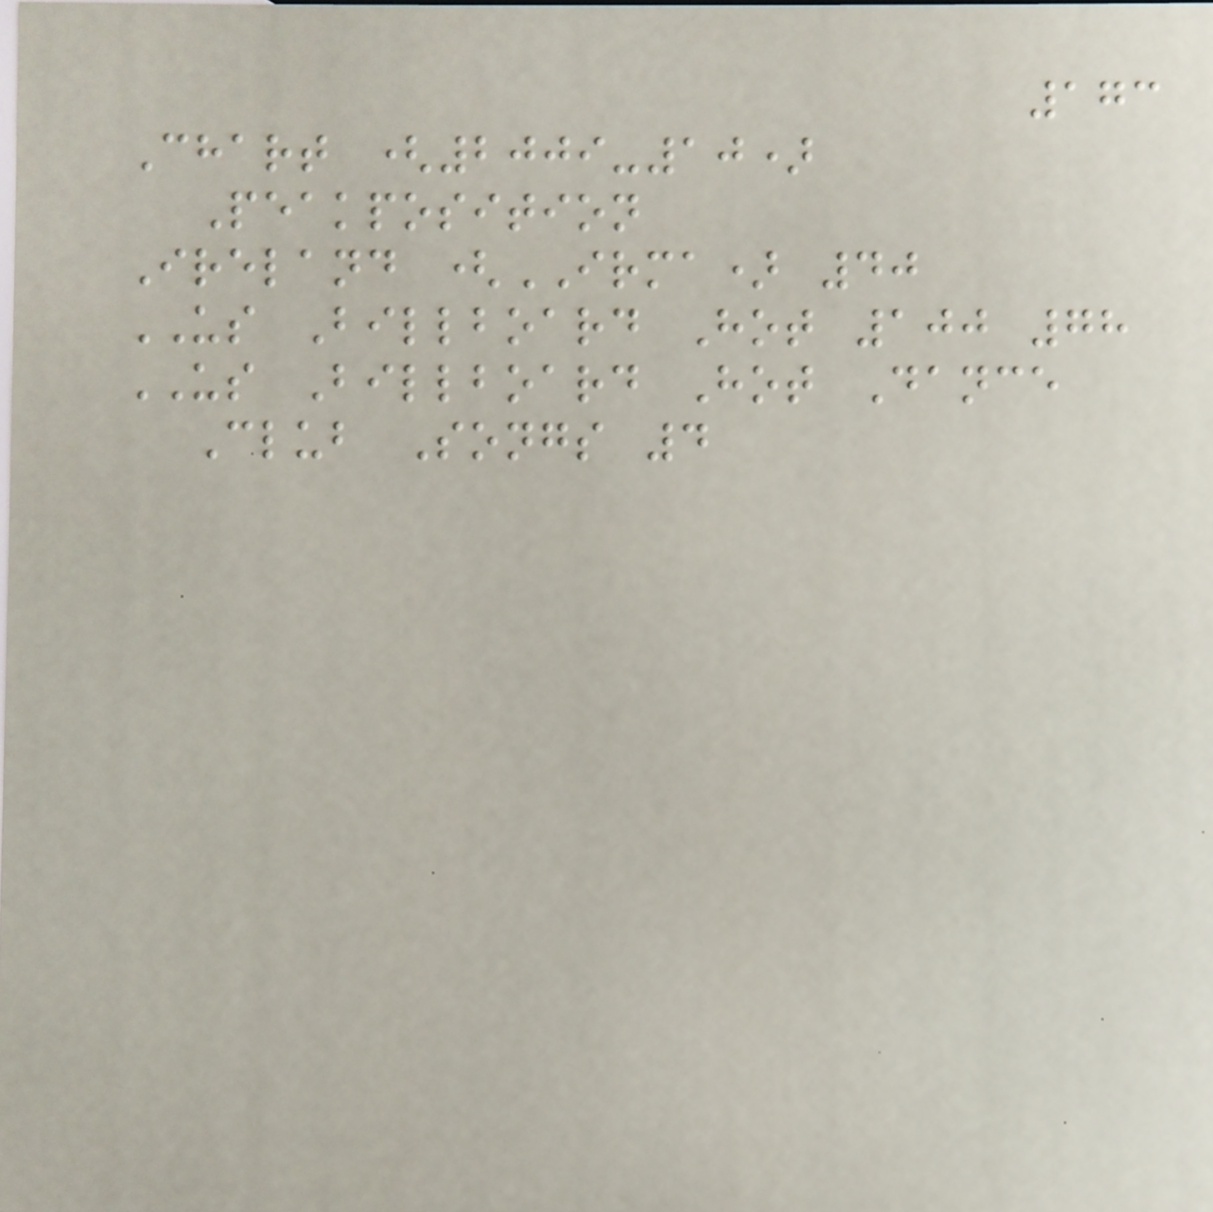173
Chart (2009-10)
Peakposition
Ireland (IRMA) 40
US Billboard Hot 100 78
US Billboard Hot Dance
Club Songs 4
